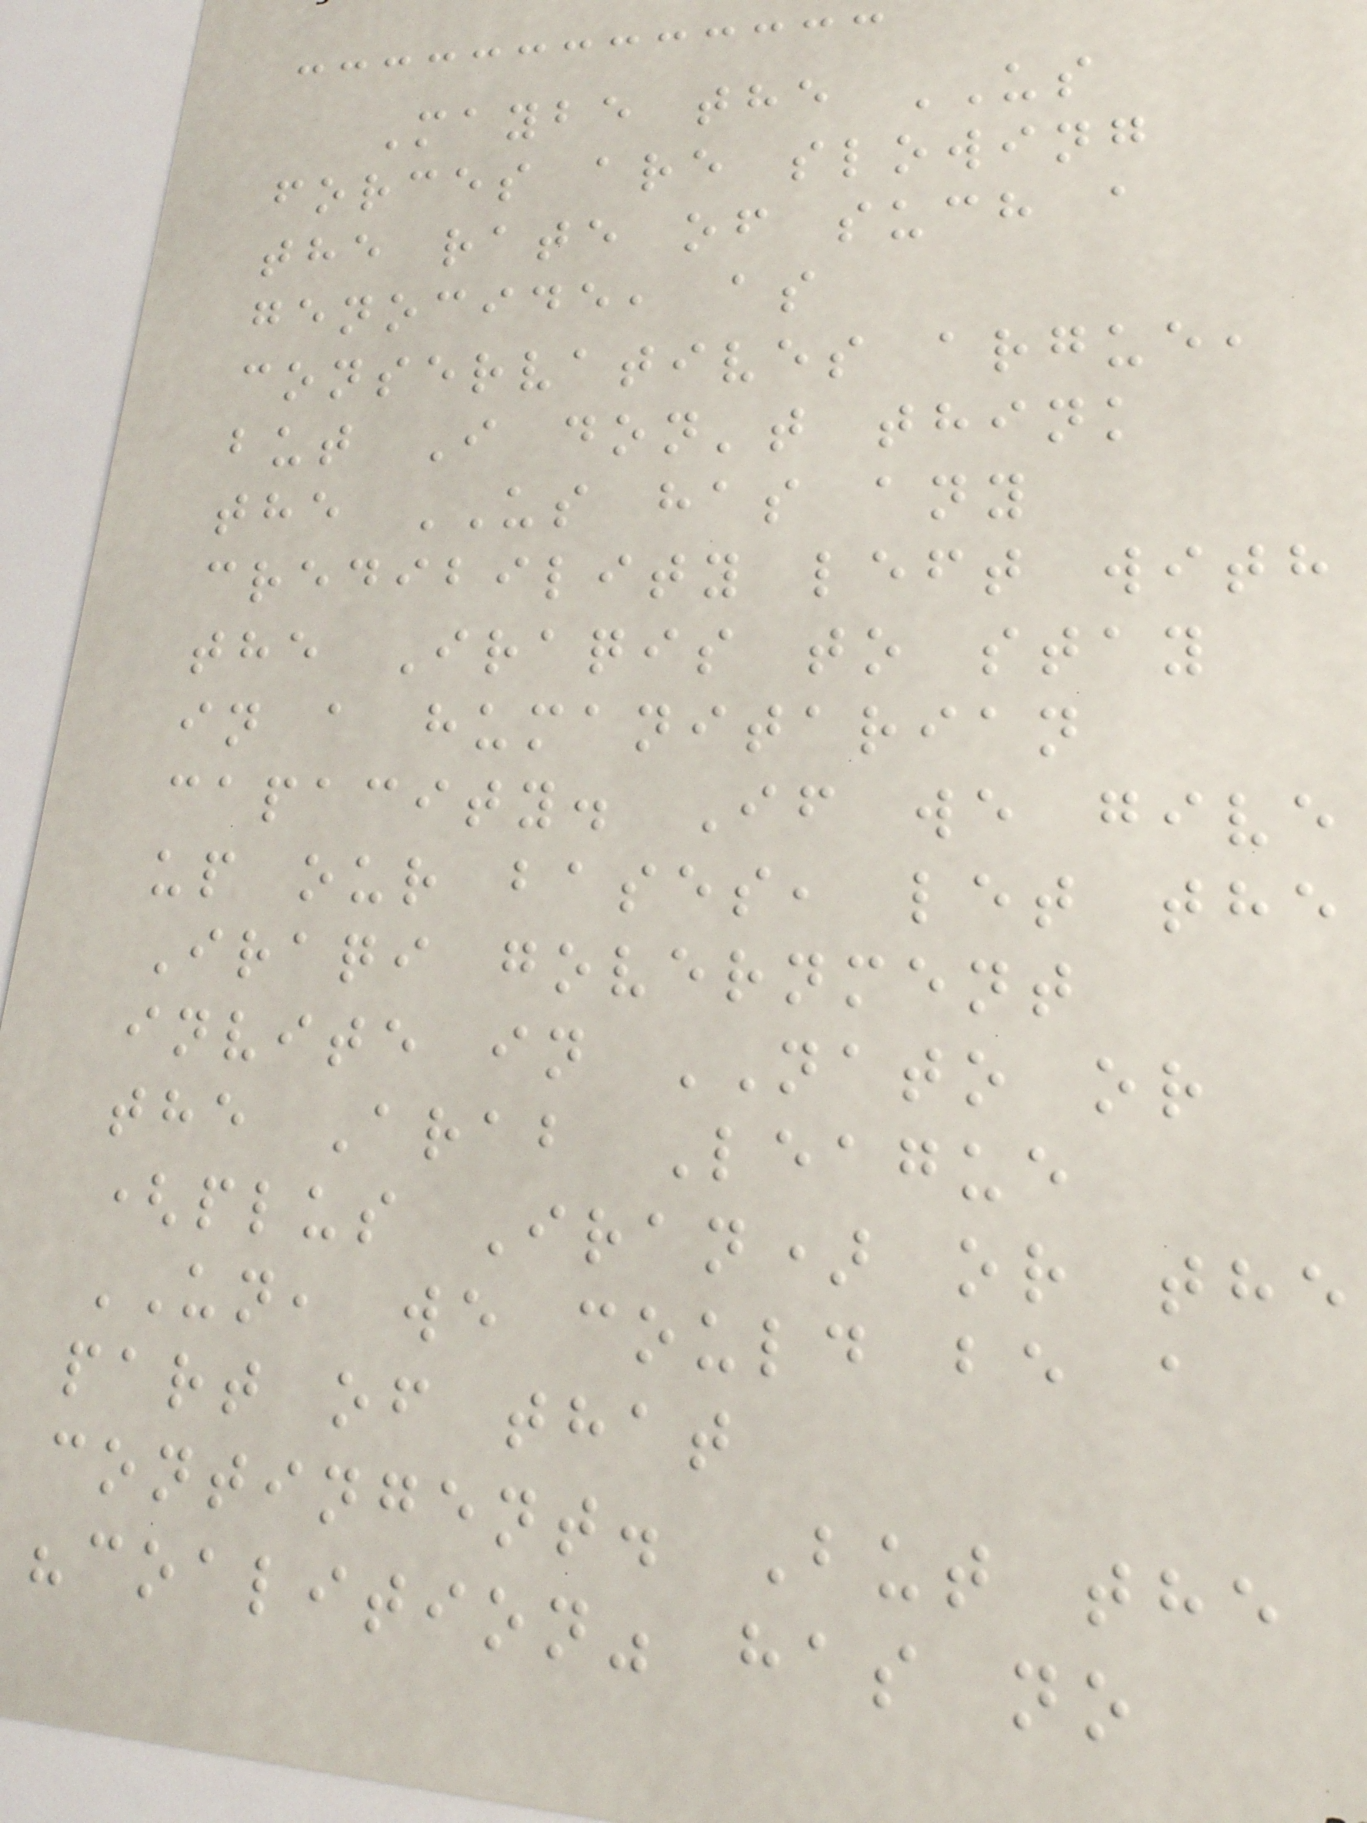Maybe the US
forces are slowing
the rate of such a
genocide, as
conservatives argue,
but I don't think
the US has any
credibility left with
the Iraqis to stay
in a humanitarian
capacity. If we give
up our bases, let the
Iraqi government
invite in NATO or
the Arab League
(plus Iran) or the
UN, we could be a
part of that
contingent. But the
"coalition" has no
